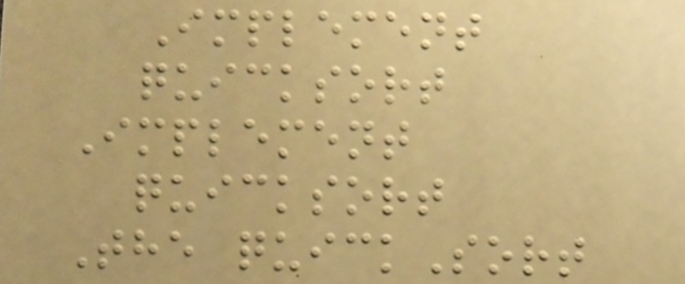Implement
quicksort
Implement
quicksort
The quickSort
